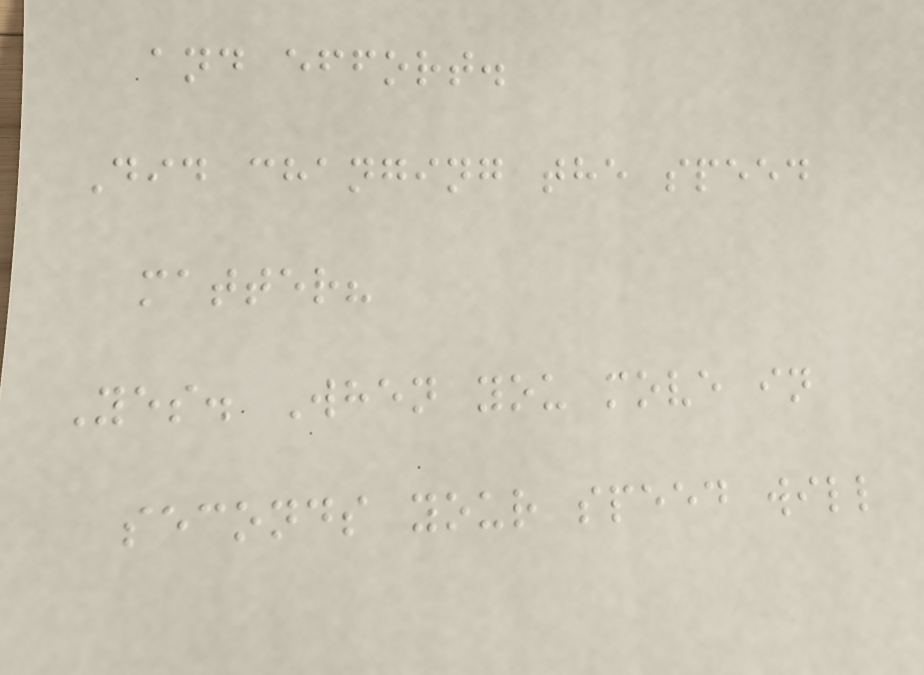and effort.
Did changing the speed
matter?
Yes. When you move in
seconds your speed will
